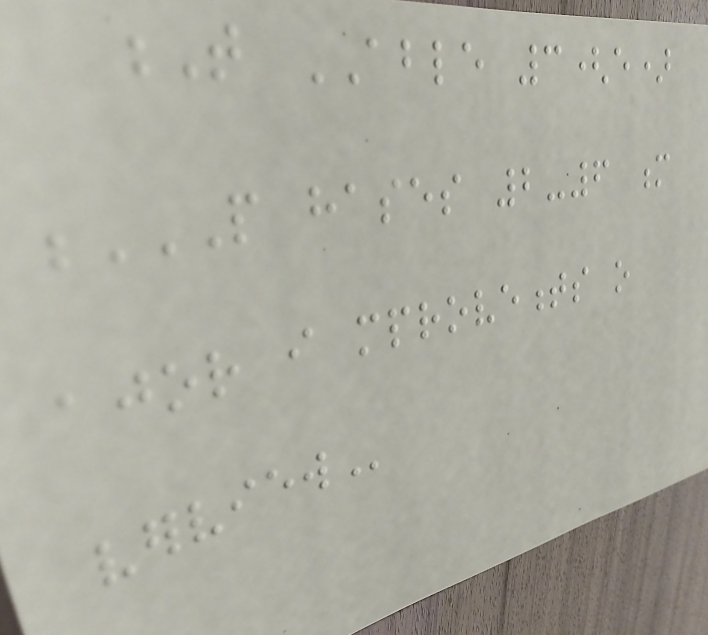T ABLE 3(e)
P HASES 2-6 M
AJOR I MPROVEMENTS O
VERVIEW
